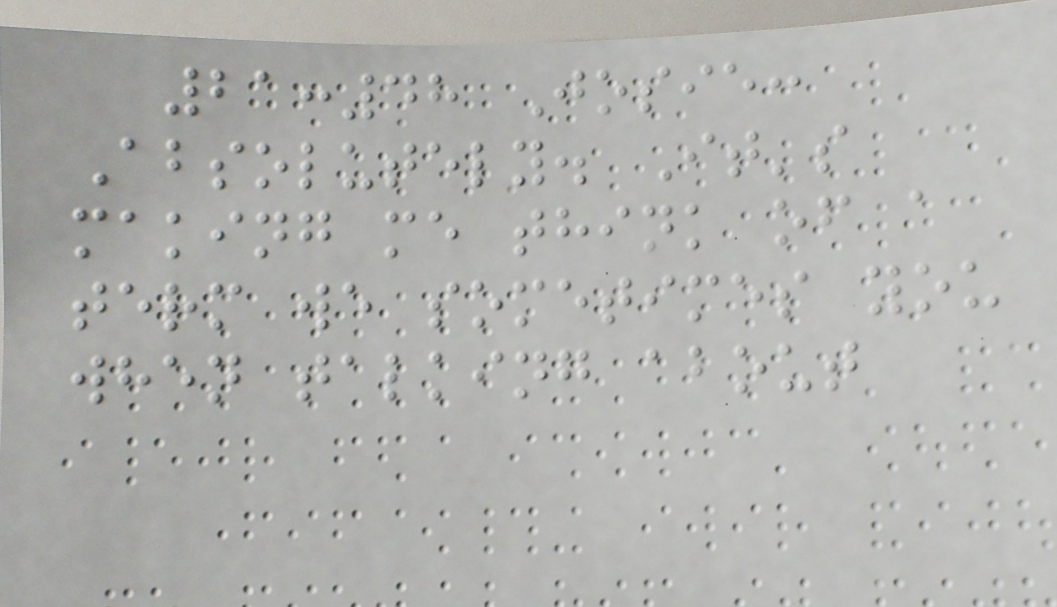21:48 Josie:
Absolutely. It's
making me think of a
term we sometimes you
when talking about
